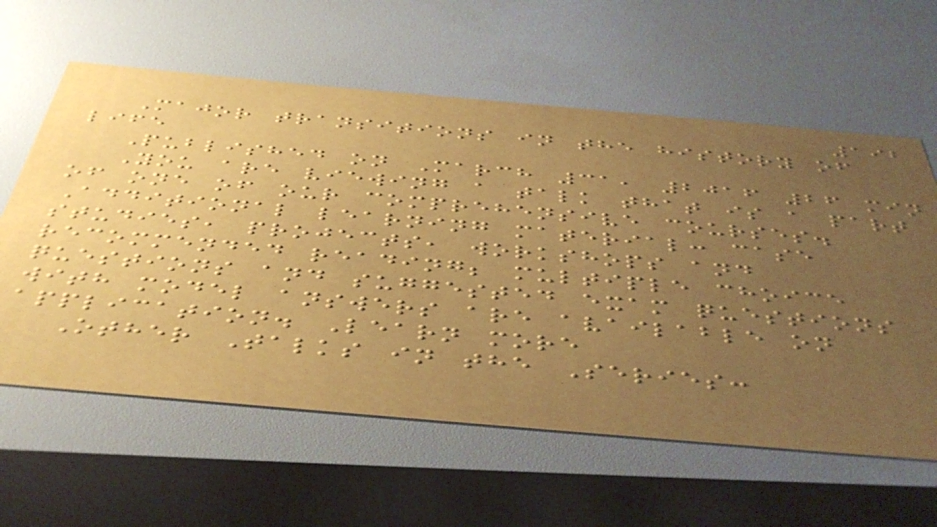192
Major transitions in the history of
life
Published on March 31, 2016 26 min
You are viewing a talk that is a part
of one of our comprehensive courses.
Additional learning material: case
studies, projects, workshops and
recommended reading; multiple choice
questions and suggested exam questions
with model answers are available on
application. Learn more
Other Talks in the Series:
